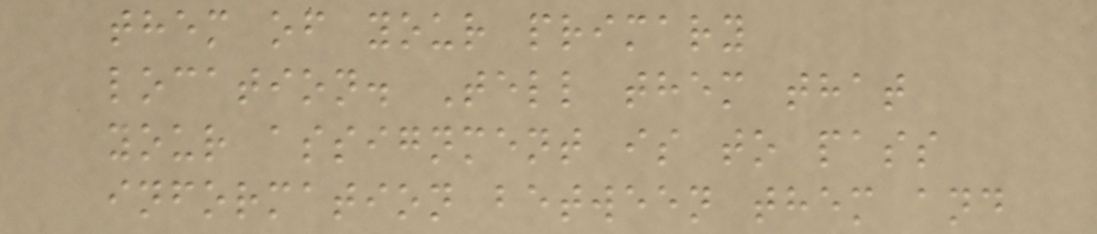them of your primary
location. Tell them that
your assignment is to pass
information between them and
